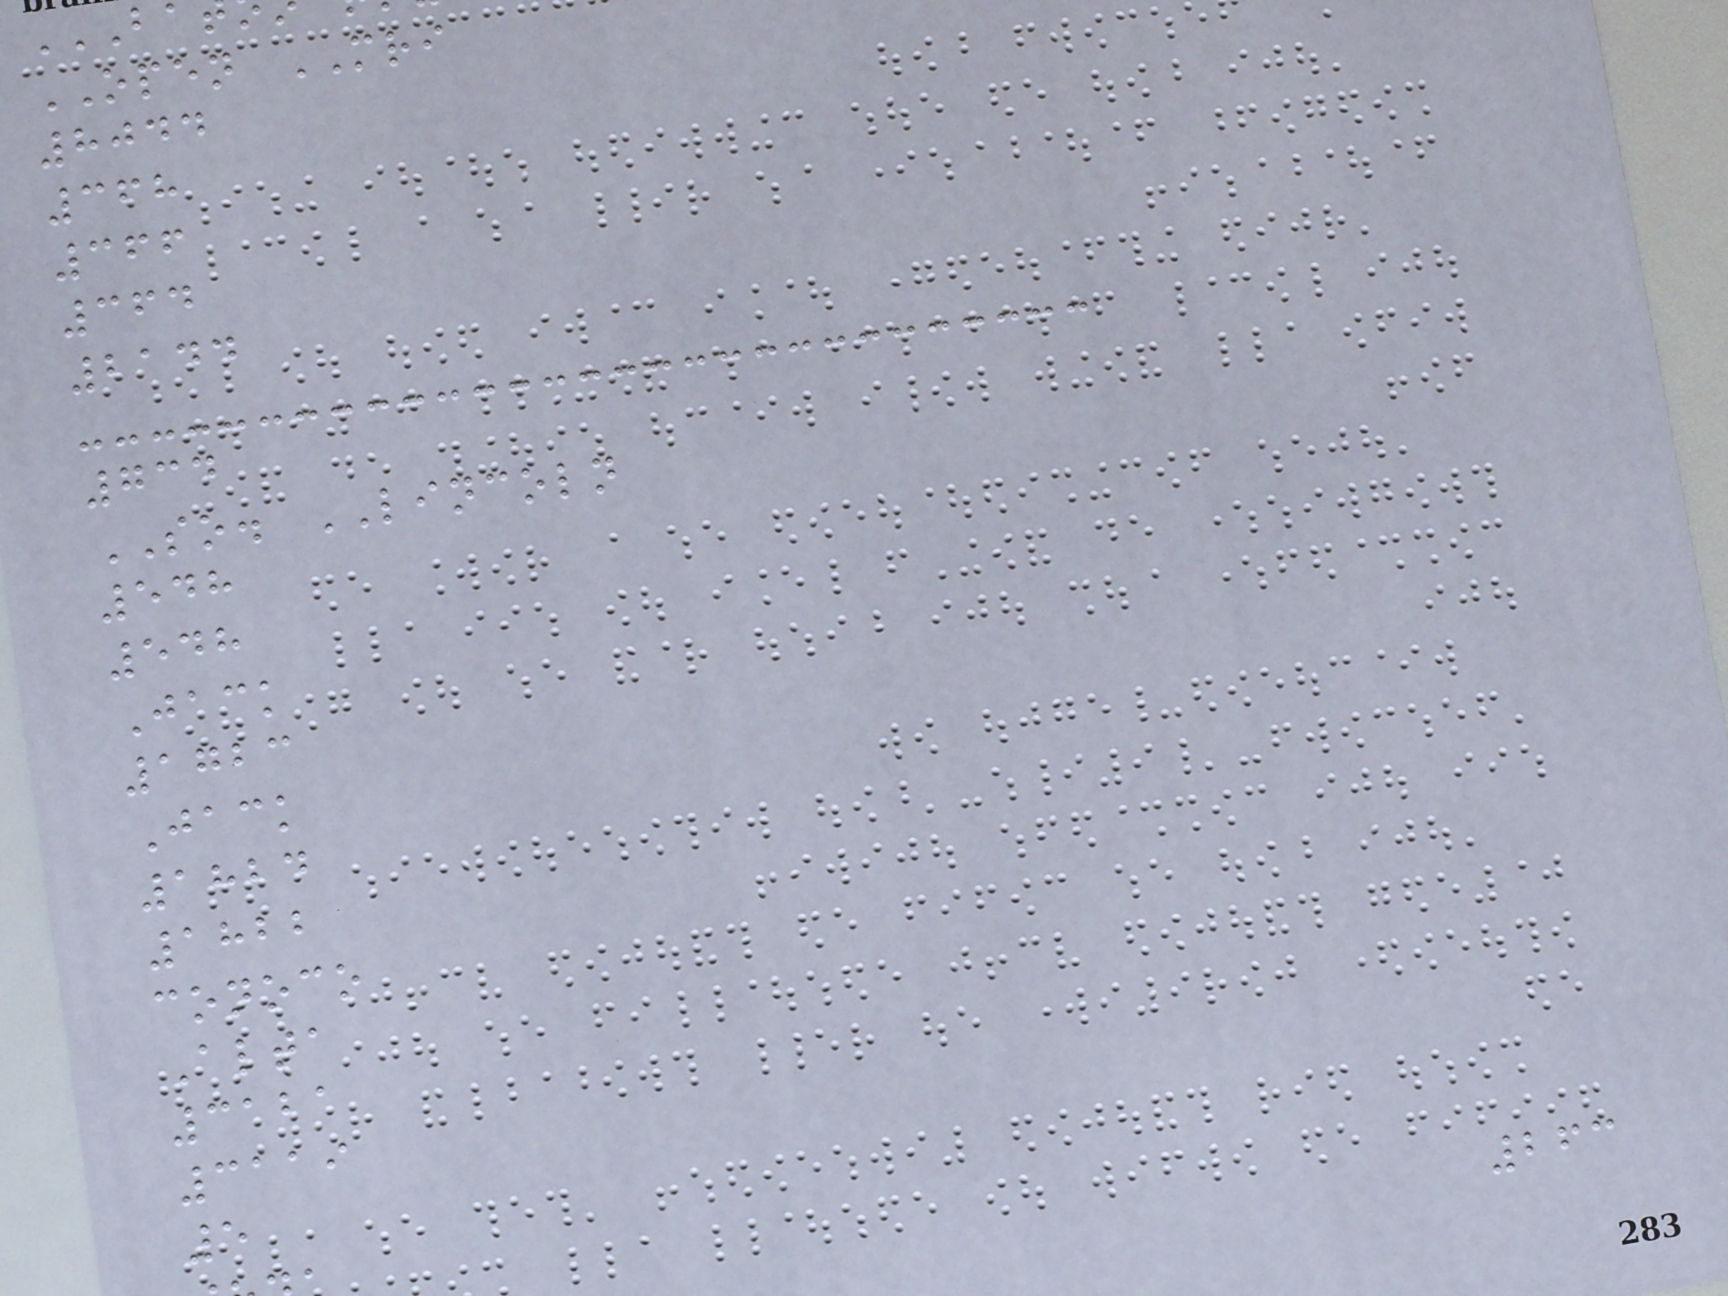OPEN MRI
8044
368
366
364
2144
734
SO. LINCOLN
548
548
Jack
1723
Jack
1824
1822
conoco
Alta
3121
3119
5
263
